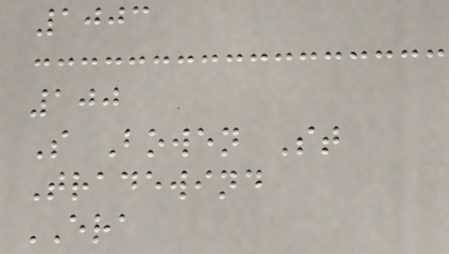1003
100
S Bowen St
Tradewind
ERA
